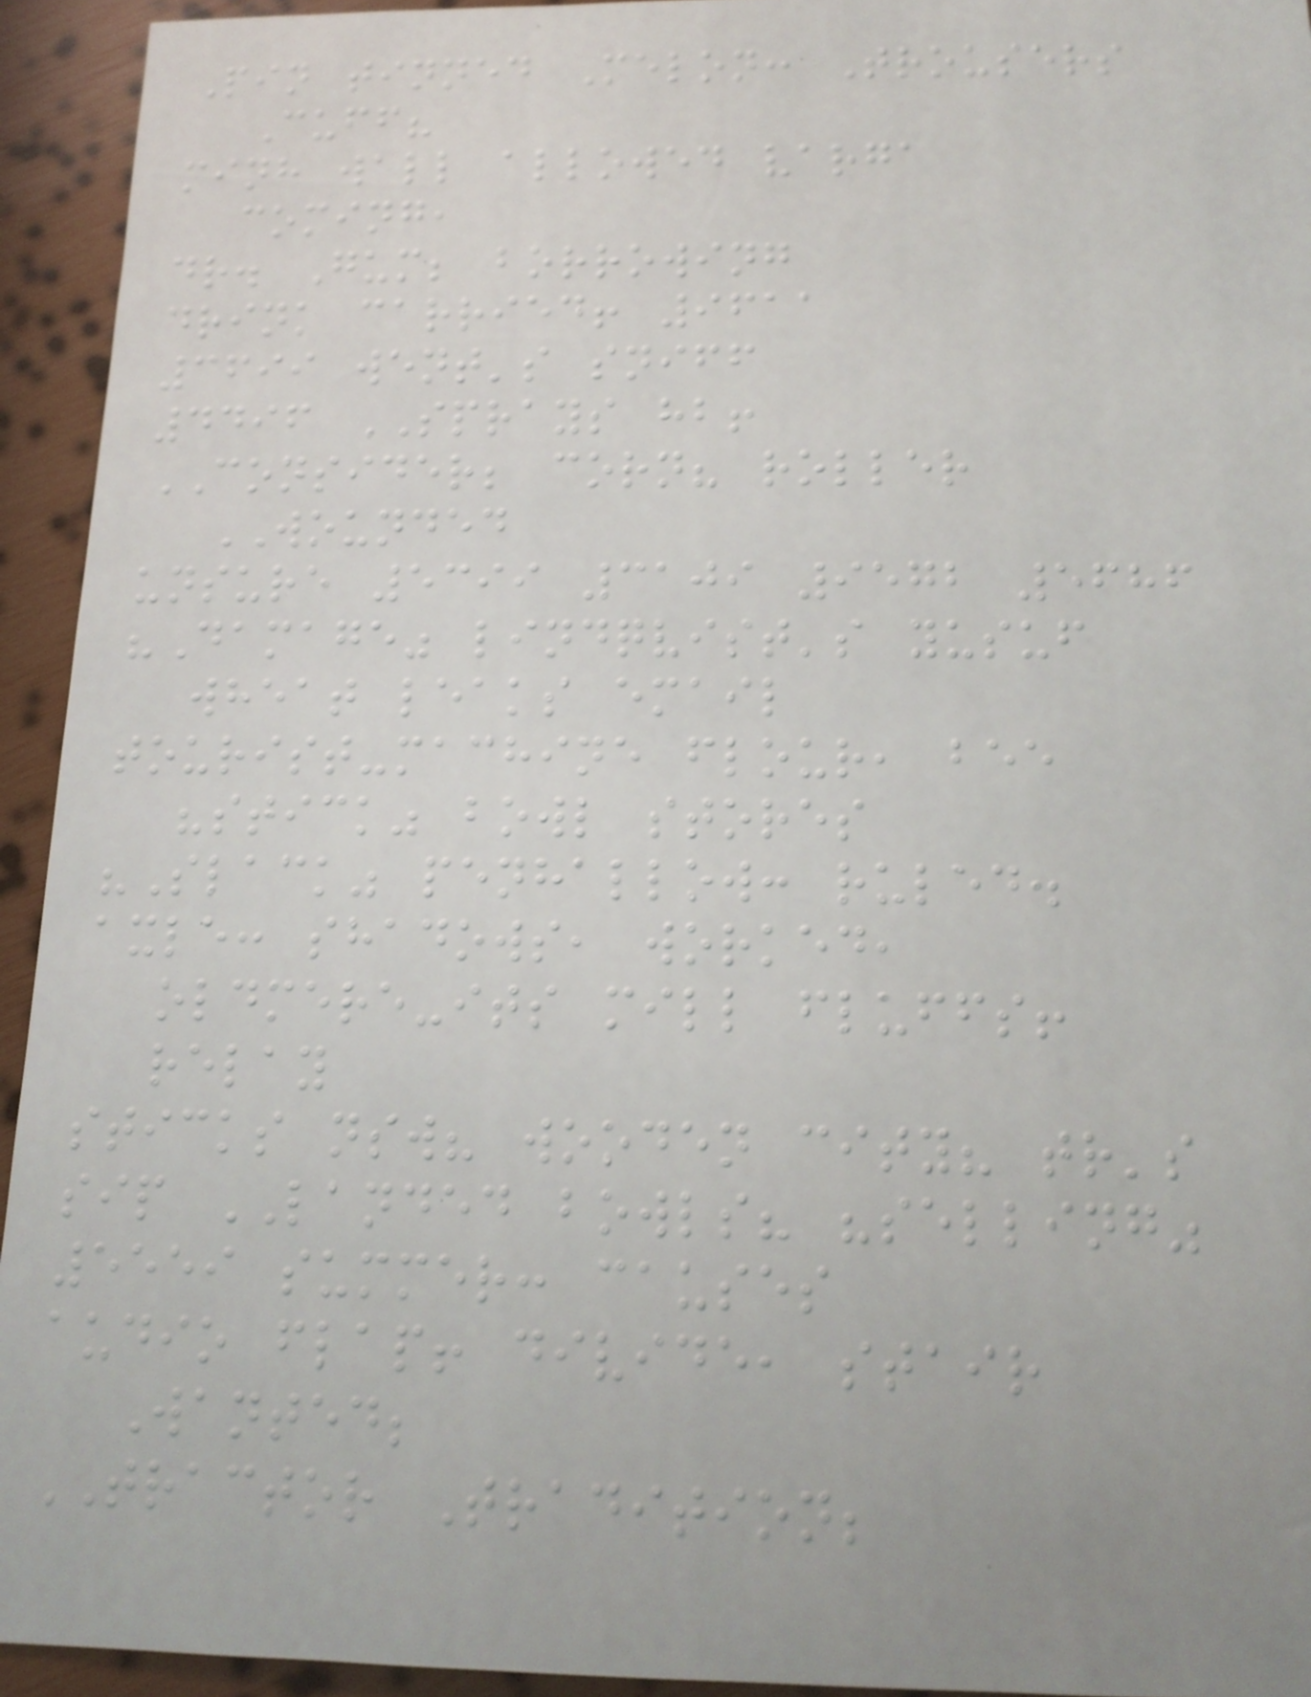Pin tinned Melon: Trousers
Cuff?
minh wall allowed varga
coming,
dr. Gum; borrowing
drink carried! 9611
3699 went's sniff
4496 SPRAYS hb!
CONSIDER; corn? roller
WOUNDED
unsure 5399 3109 9572 5686
"Damage" lindqvist's yusuf
wheat leaks email
tourist-machine flour, bee
"stick" bowl stores
"Slack" penhallow: ruled.
axle: shadows, worked,
oldmere-its mill fluffs!
relay
sticks nsw? wooden city? tr's
sip LANDED bowls? "selling"
5559 summer: causes
audio flap! divide, stair
Wanted;
TRACTOR Tradition;
